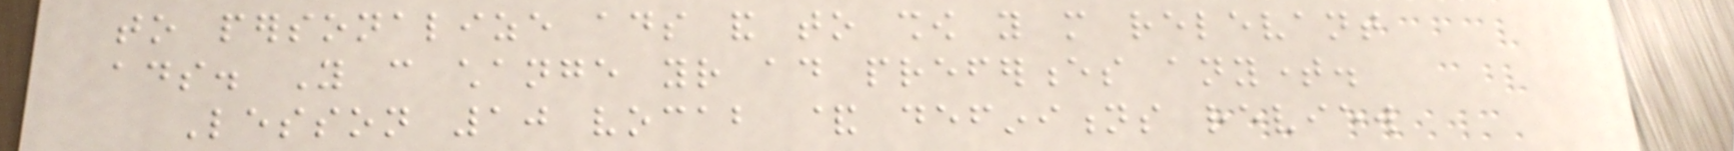to personalize ads and to show you more relevant
ads. You can change your ad preferences anytime.
Lesson 10 vocab & definitions review
